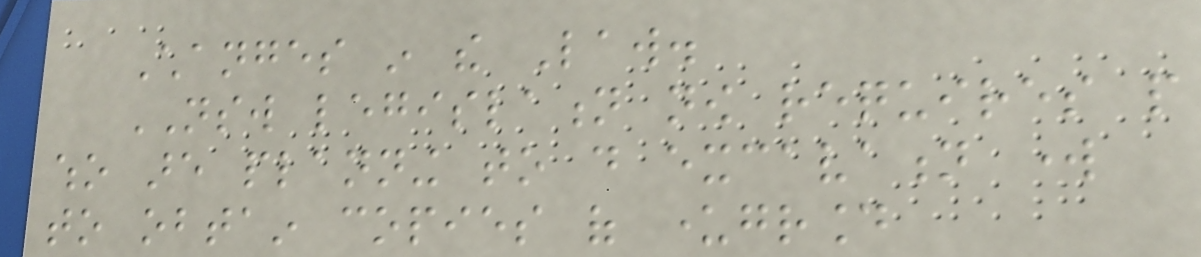Changes in the Law.
NSW legislation now requires people
who are planning to do excavation work
to obtain copies of underground
